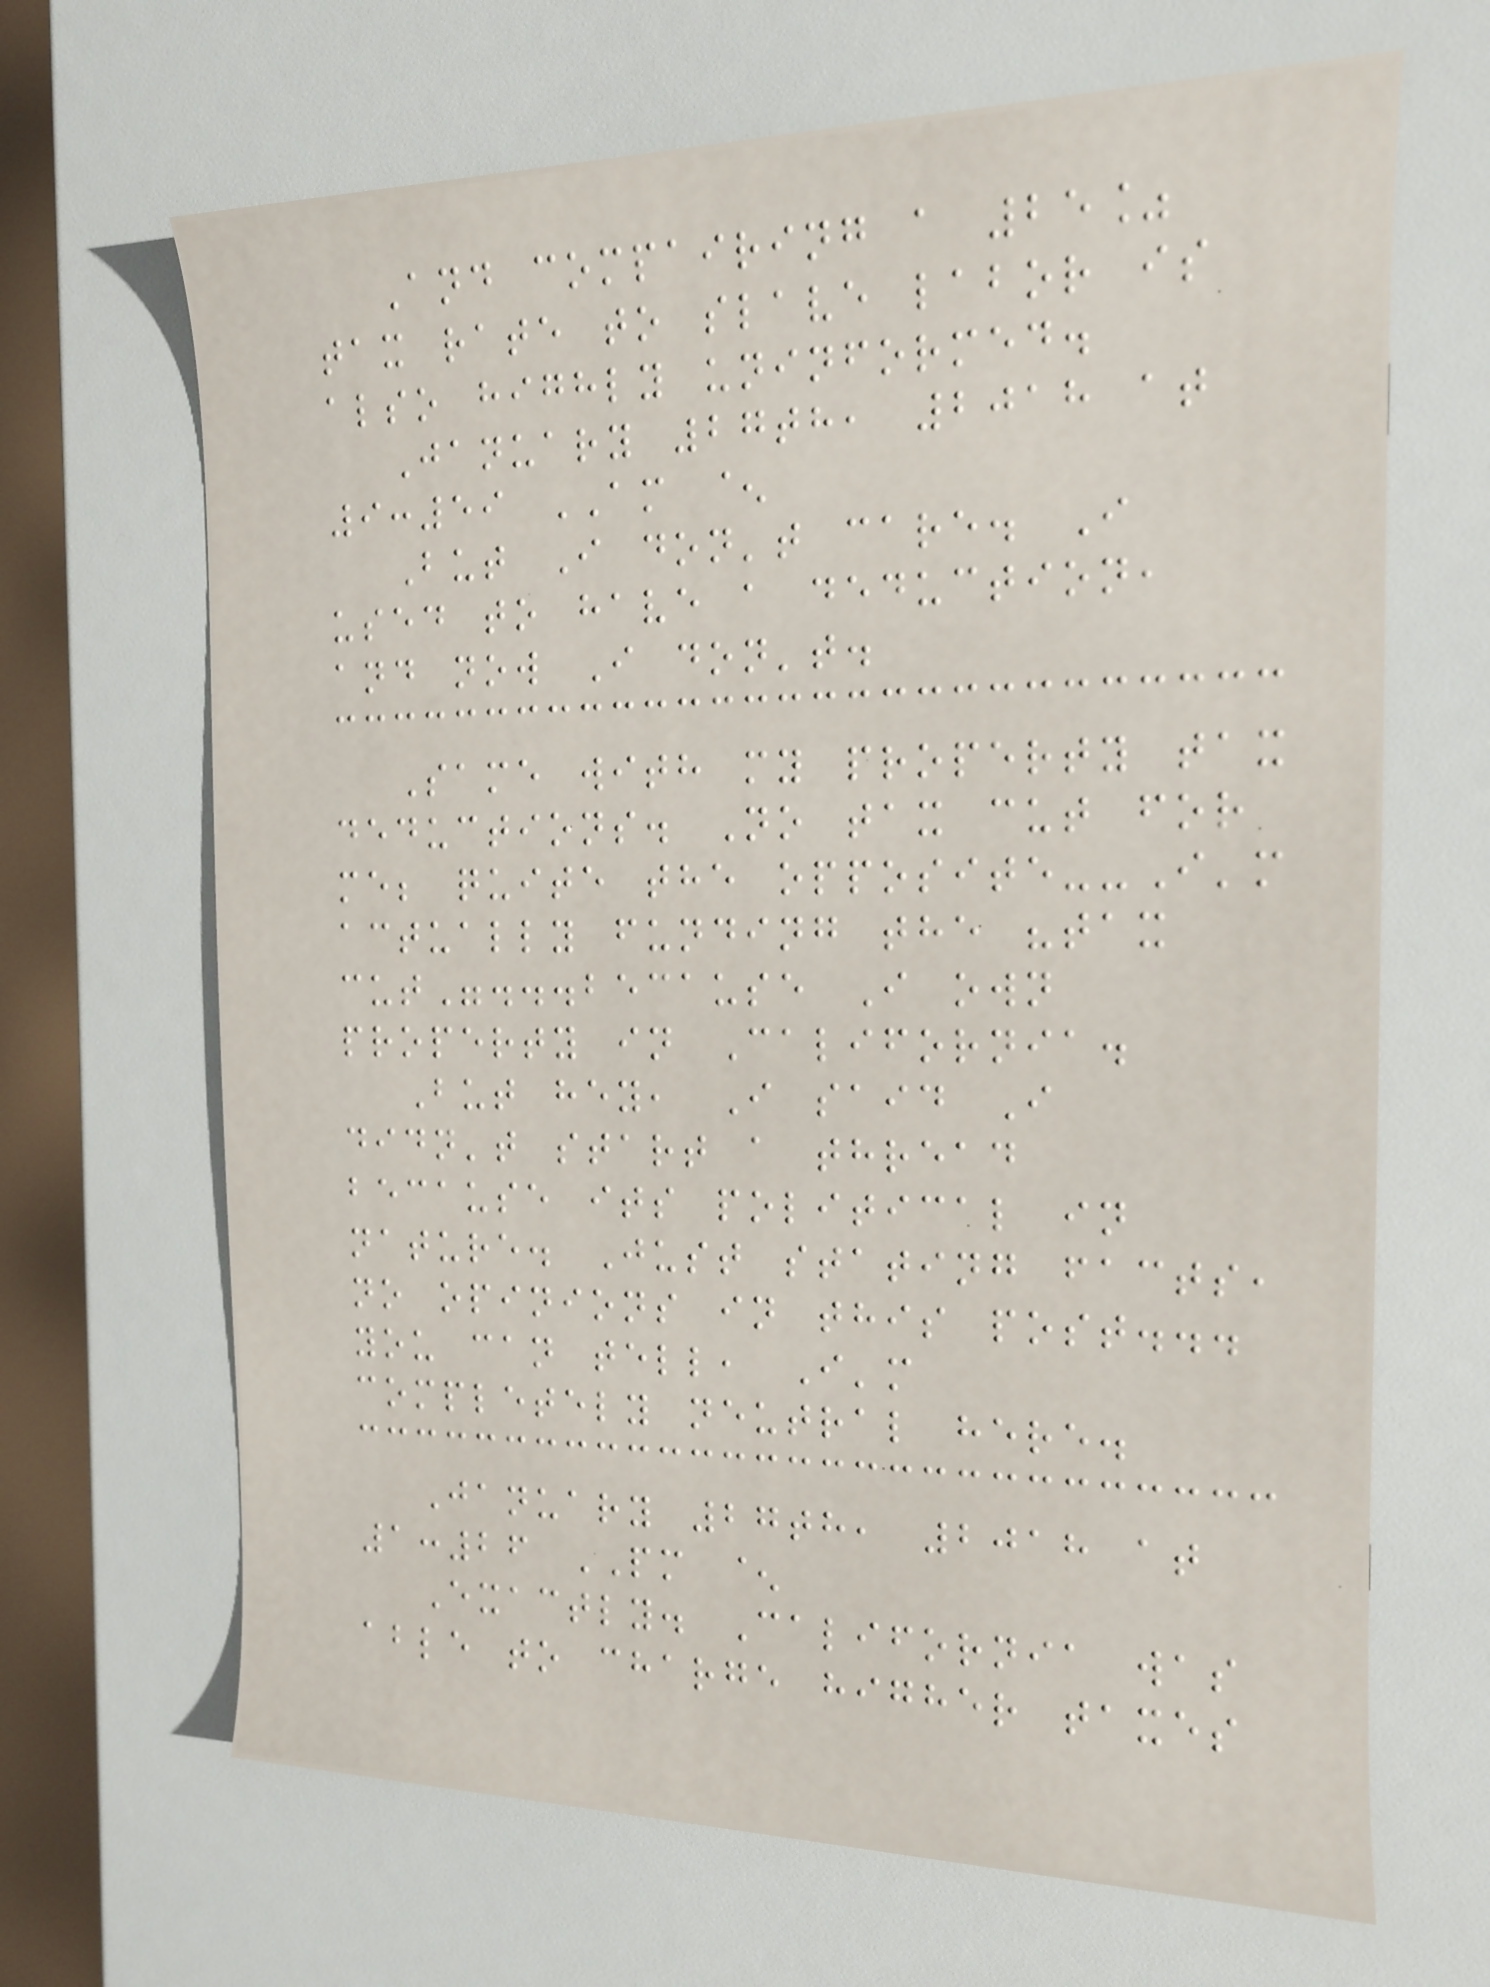And compairing a 25%
tax rate to slave labor is
also highly uninformed.
January 27th, 2018 at
9:59 AM ^
But I don't care. I
used to have a deduction,
and now I don't.
Same with my property tax
deductions. No tax cut for
me; quite the opposite--I'm
actually funding the "tax
cut"...because I own
property in California.
But hey, I said I
didn't start a thread
because its political in
nature. Just stating facts,
no opinions in this post...
you can tell, I'm
completely neutral here.
January 27th, 2018 at
1:26 PM ^
Exactly. California was
able to charge higher taxes
